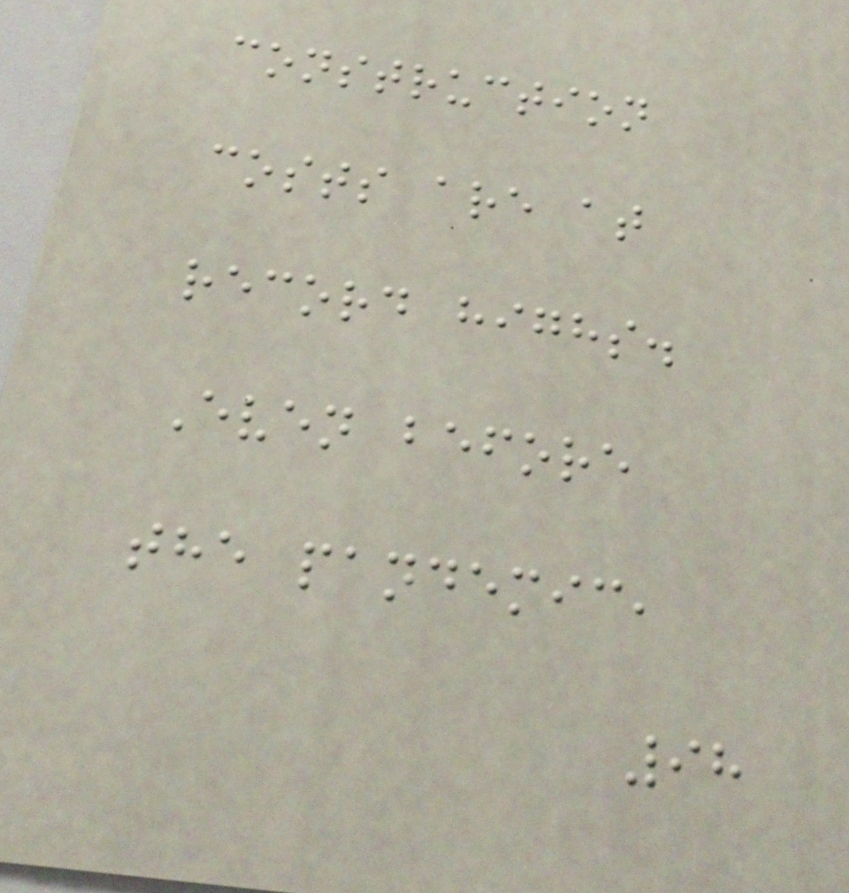construction
costs are at
record highs.
Even before
the pandemic,
98
